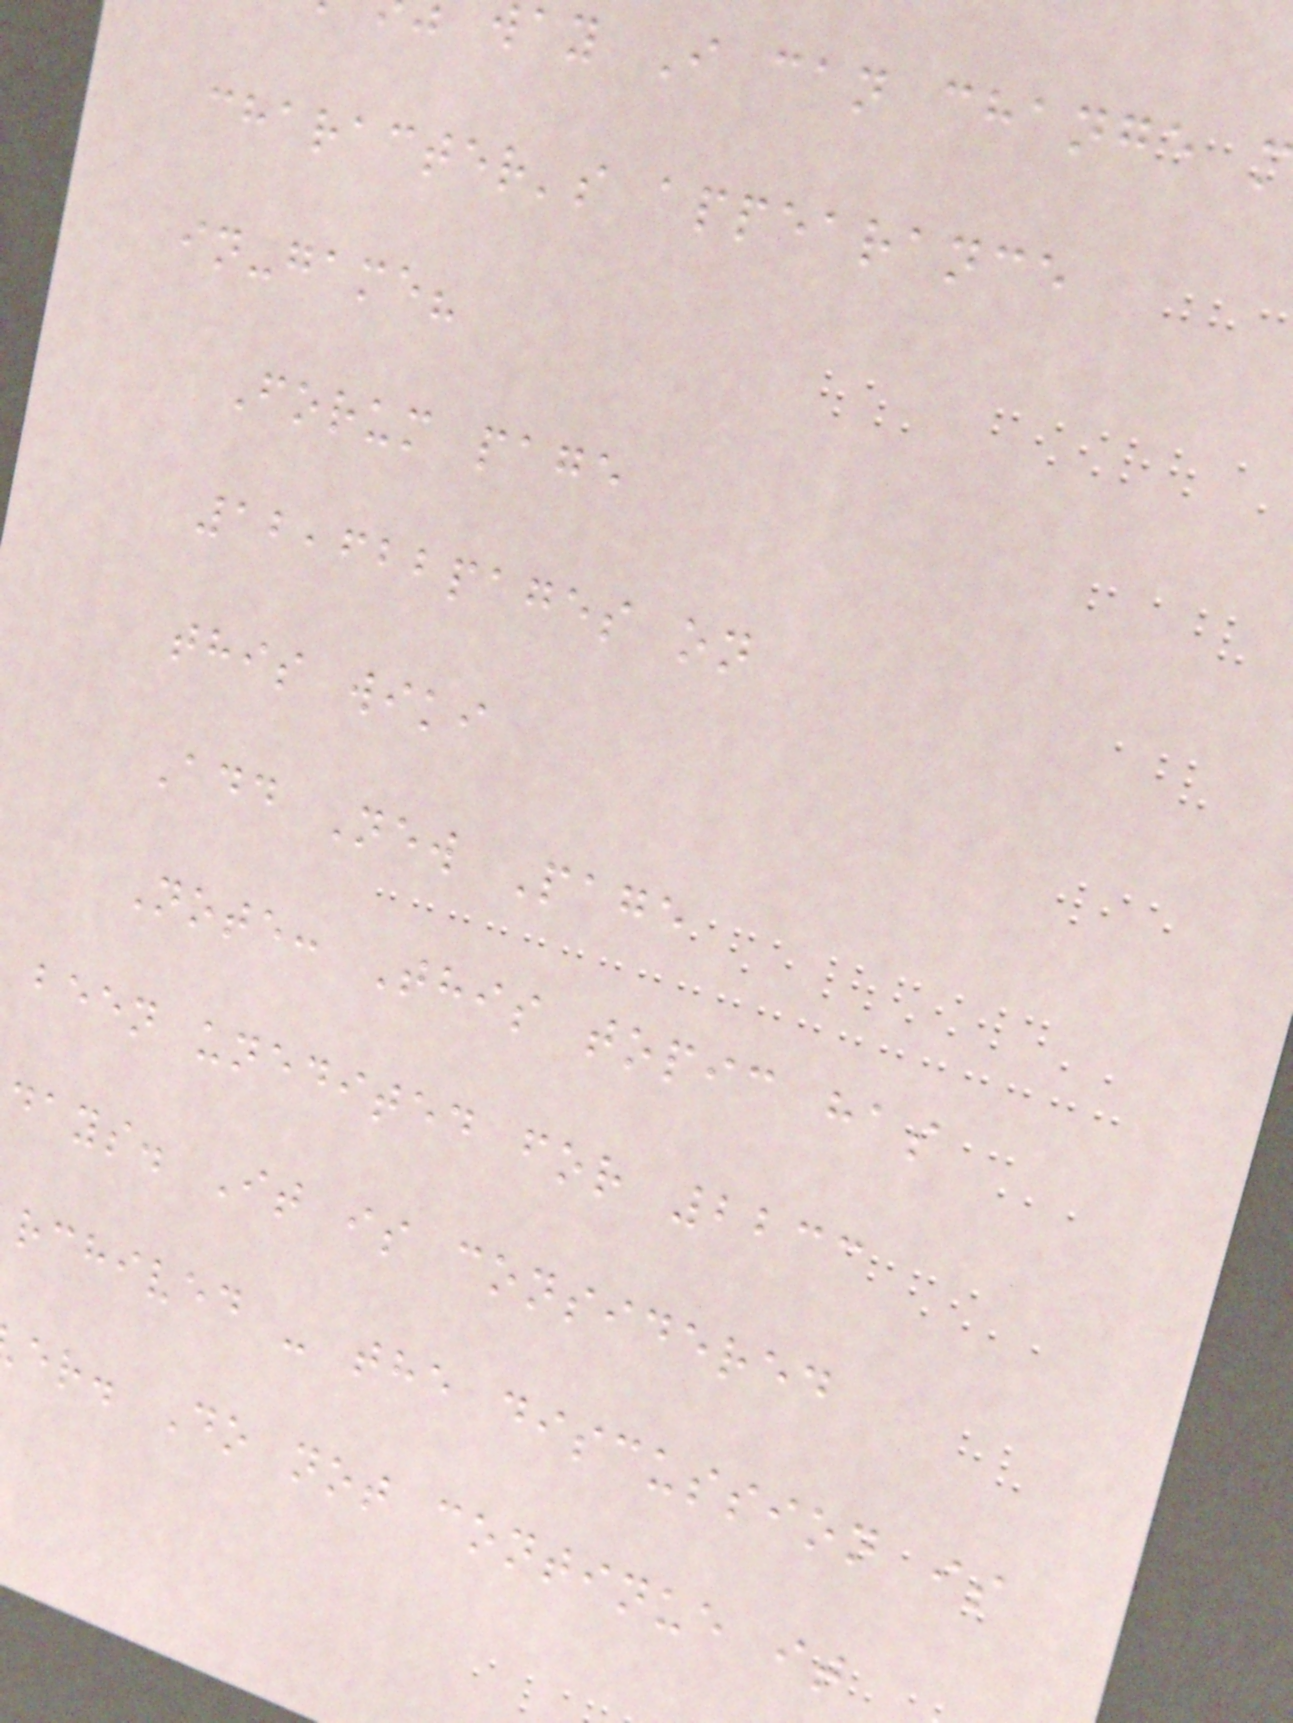ay I can change
character's appearance
in-game?
Forum page
12,622pages on
this wiki
Add New Page
Note: This topic has
been unedited for 2233
days. It is considered
rchived - the discussion is
er. Do not continue it
